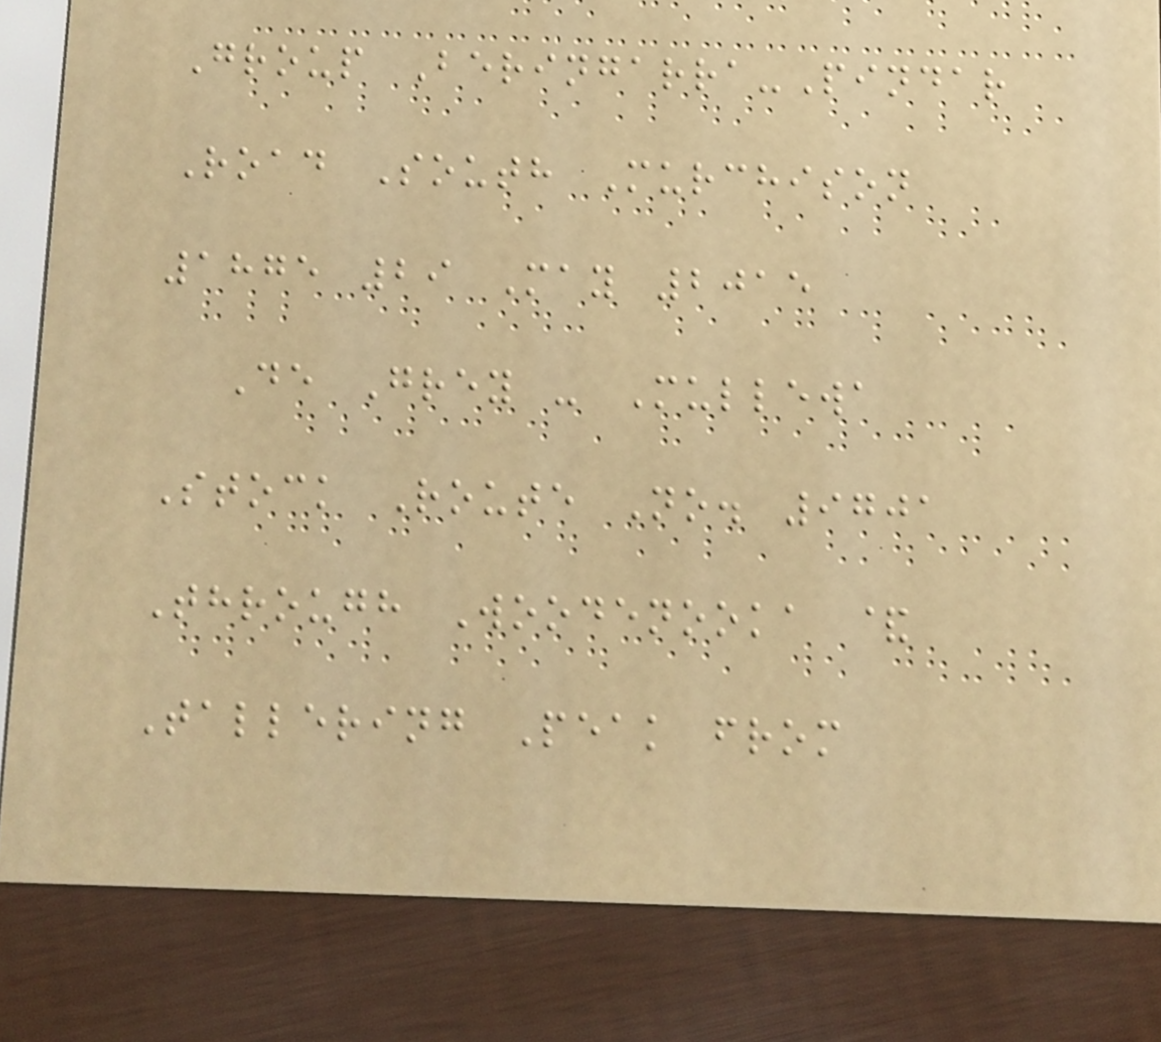Group Beringarra-Pindar
Road South Murchison
1875 29 May 2015
De Grey - Mullewa
Stock Route No. 9701
Through Woodenooka &
Tallering Peak from
